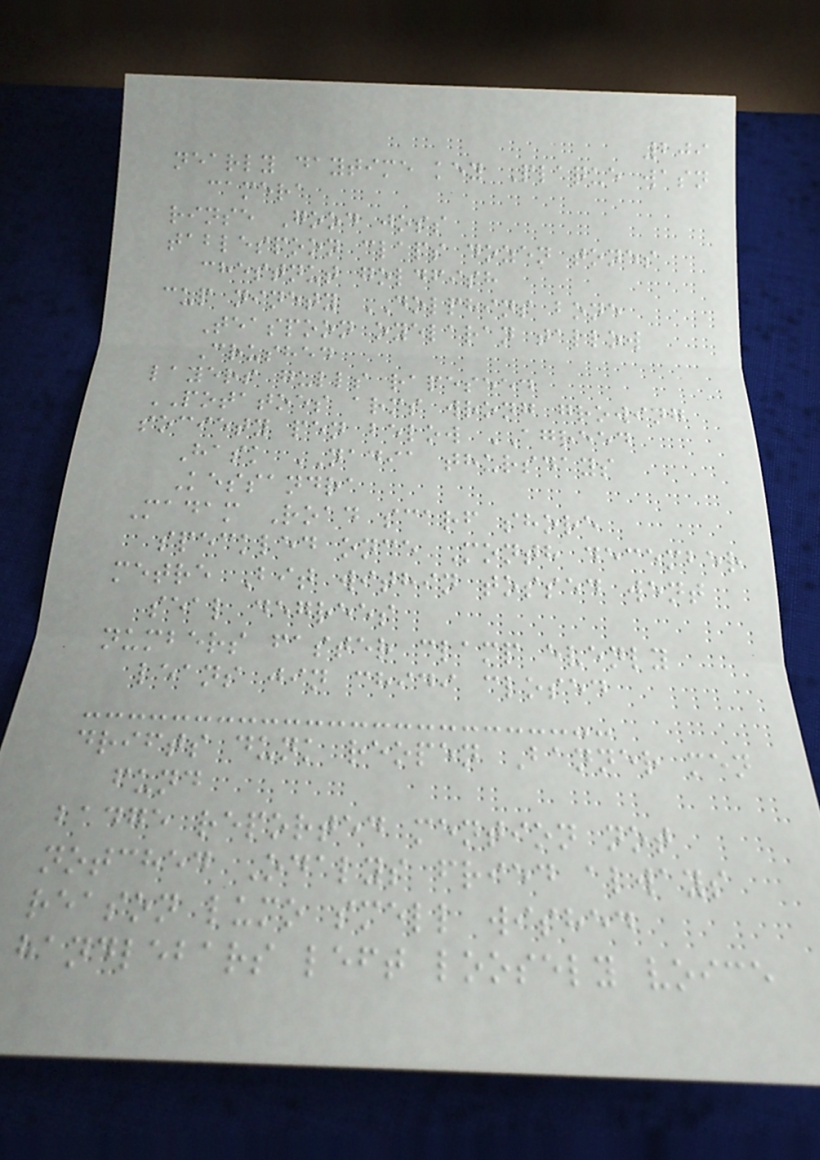209
nearly daytime key Plaque wasn
camera
rinse Good joss
tablespoon claps dozen tones
chestnut goldfish
cup ninety DOLPHINS bone
Teaspoon oyelaran tallow
Crushed
layers gulls rapeseed
POTATOES arms wrong growing
society pen below AGREED
Hask NADIA thursdays
Kessandra
Madam Road scarf shore
speckled once Month december
metre Bit within tossed went
seal degrees
numbers faster clamp evenly
leans jin chidi closed
drifts dunk reopen Banner men
fund
badge reported mention not
notched Odalys fried always
reason lumo smell wished
handlebars left loosely voice
